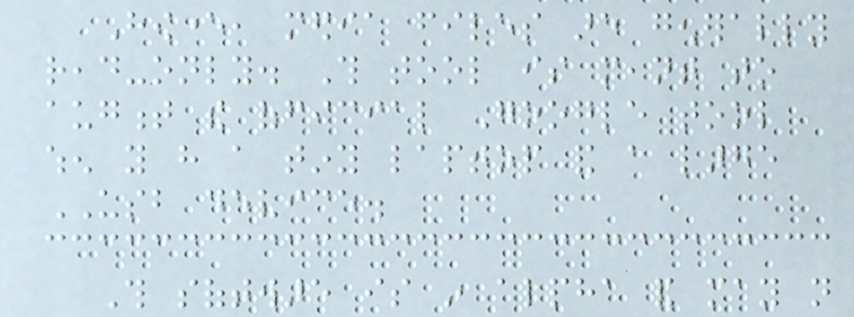However, media files are generally
read-only. This tool is meant to
augment the official Google tool
when you have a tiny laptop and a large
USB device.
This software is in alpha and may not
